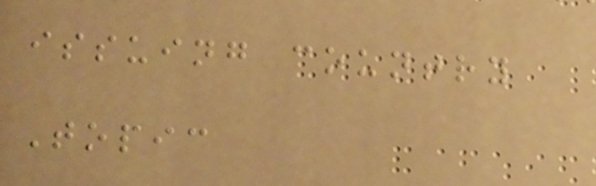issuing country
Topic
